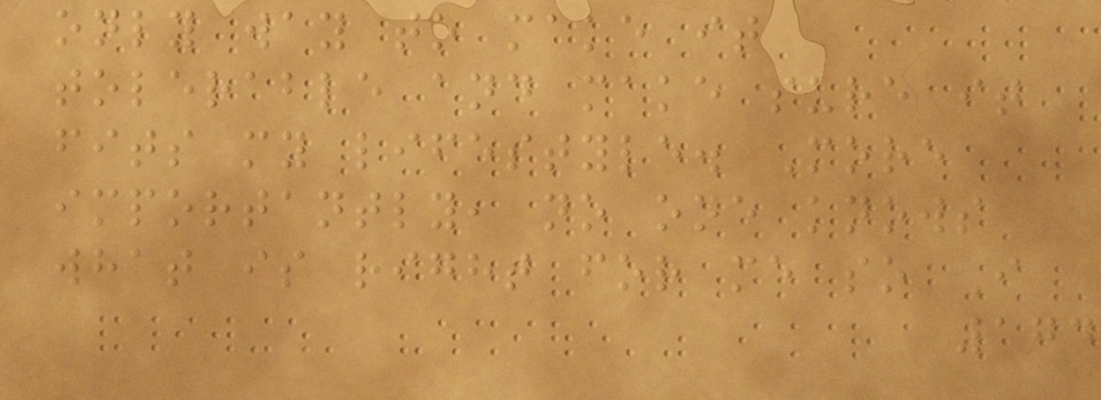only way to make it
tolerable and make sure it
fits my lifestyle. More
importantly, no one knows
what is right for me so I
174
